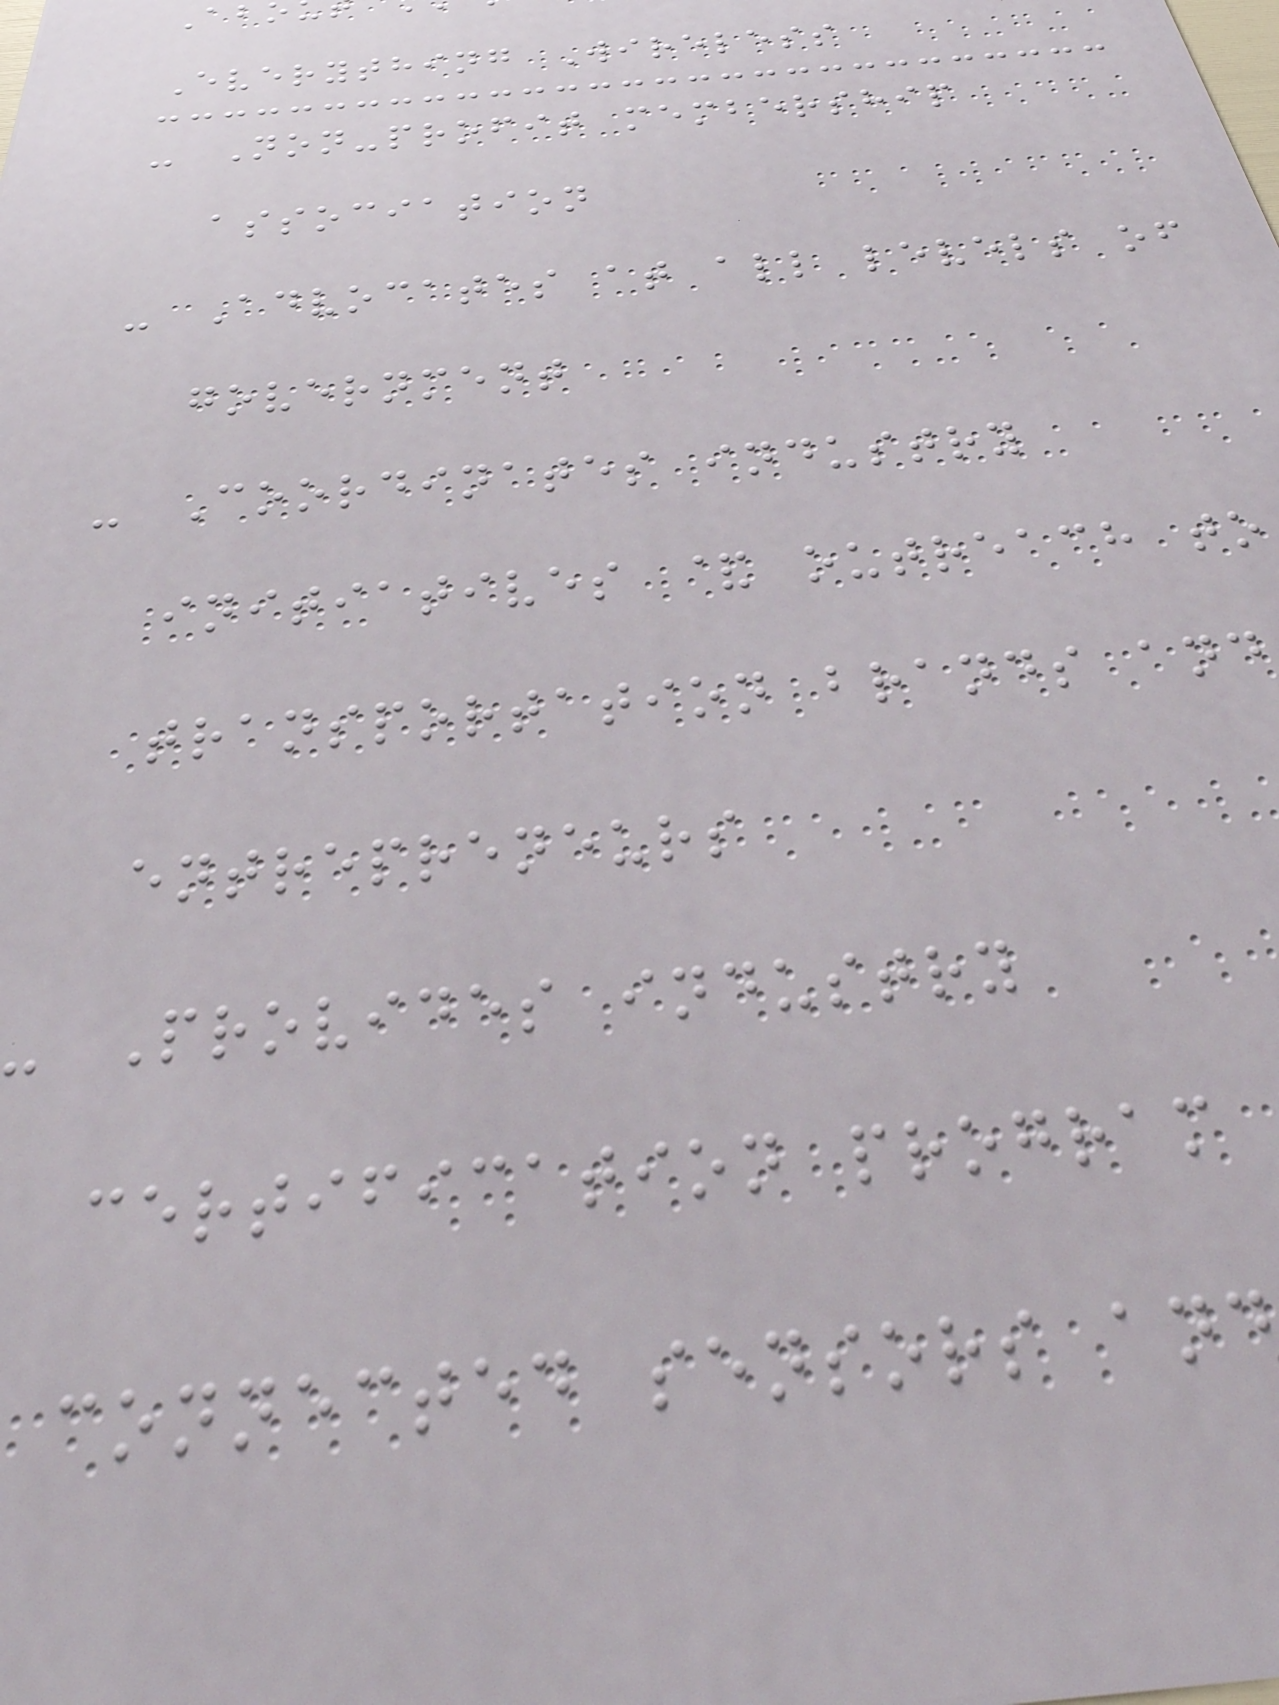Everything Wireless
- Non-profit membership
association
- Advocates at all levels of
government
- Coordinates industry
initiatives & outreach to
transportation brands and
entrepreneurs
- Provides industry
certification program
connected sensors and
